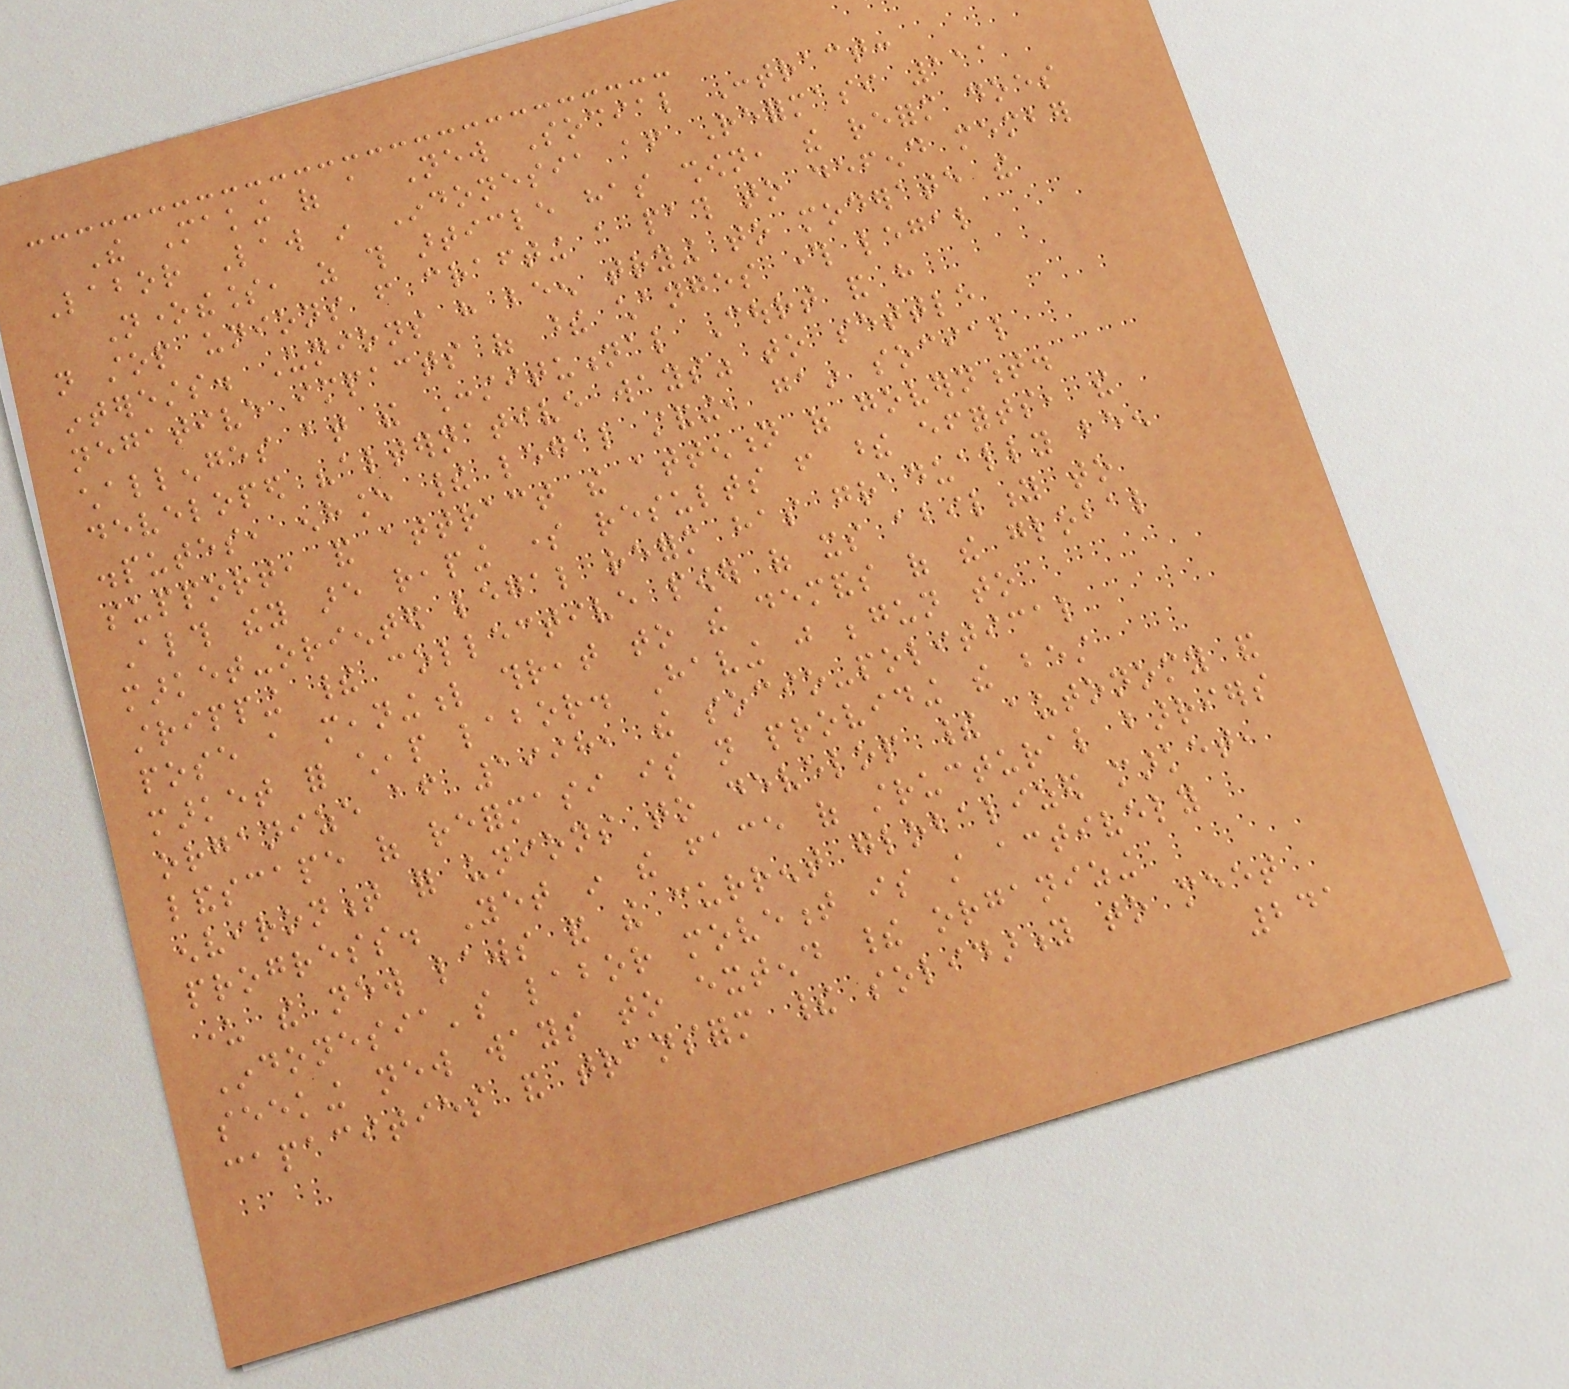The Making of a New Social Contract:
Labor Law in Indonesia after Reformasi 111
Nonetheless, as this article has shown, the reform does
not stop unions from crafting a path to defend member
interests. Unions have been trying to moderate the
negative impacts of these changes through legal
challenges at the Constitutional Court and have
developed "alternative ways" to settle
disputes, enhance their legal standing, gain social
support, and attract the attention of government.
Although they are reaping some results from these efforts, the
market-oriented legal reform has gradually been
stripping their collective power of its ability to
pose a meaningful threat to the demands of the global
market for cheap labor. Having just begun to
organize after 1998, the socio-political
landscape of reformasi is not providing the best
environment for unions to develop their autonomy and
progress. Yet in the face of structural barriers
under the new laws and the current globalized market,
Indonesia's labor movement is still actively
seeking new ways to extend their organizing
capacities and transform their solidarity to meet
241
